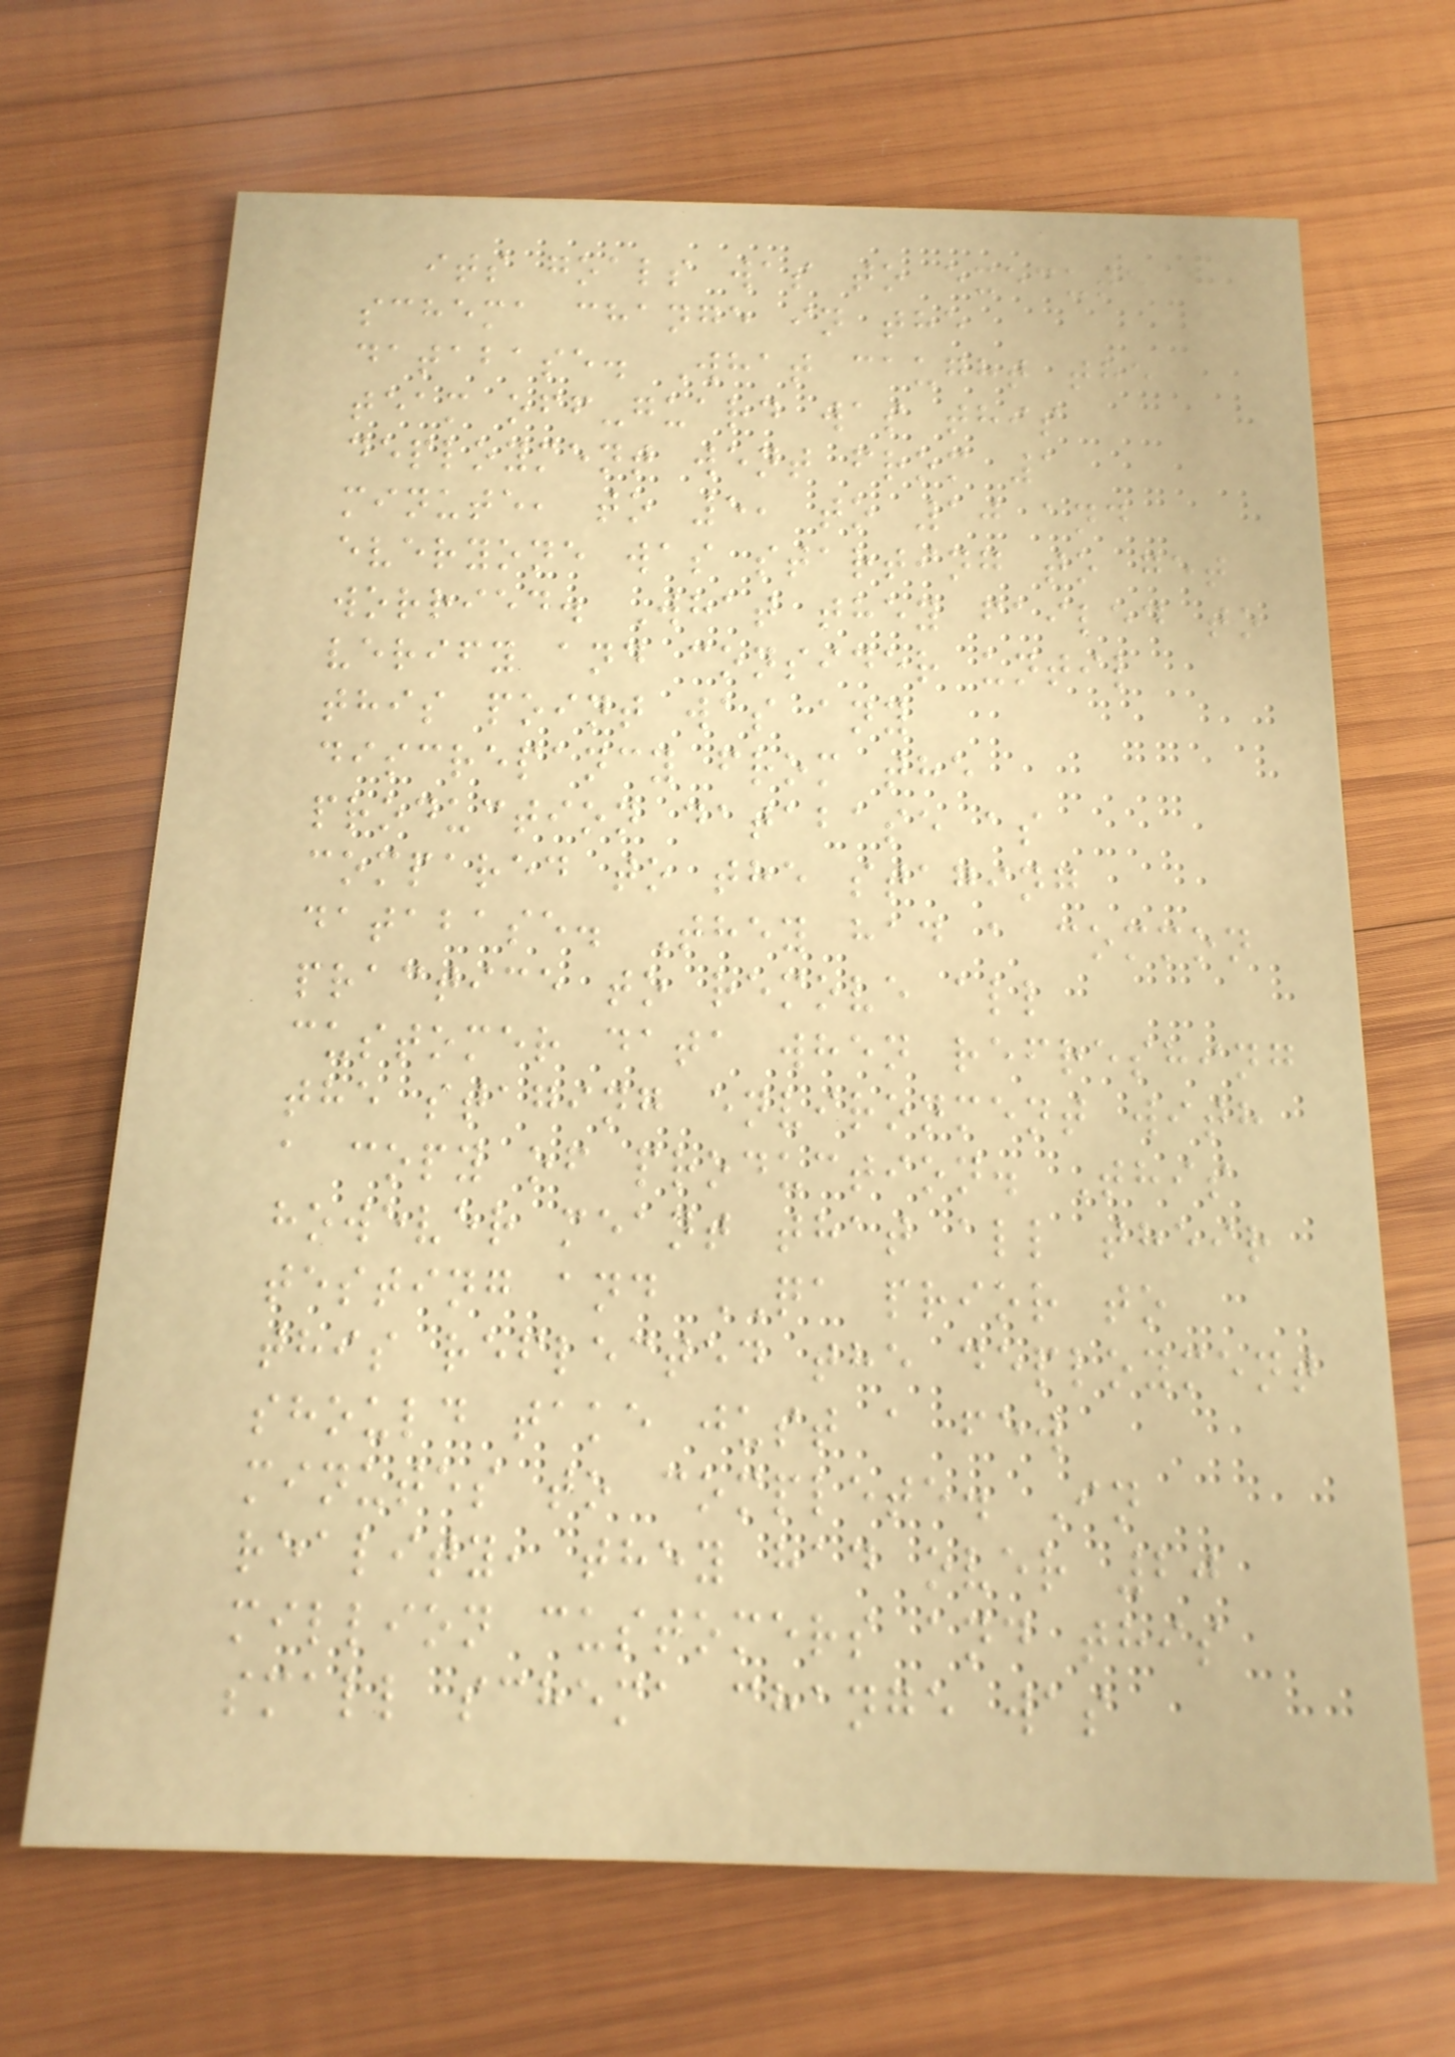its goals was to execute a
schema change in the
database. What caught the
team off-guard was this
deployment went from 1
minute, to 5, to 10 and
everyone was starting to get
worried. What they failed to
verify and consider until
this point was any
discrepancy from the
production database as
compared to the staging
database. They had a common
practice to remove all
customer data when refreshing
the staging environment with
a copy of production. This
however meant that all their
testing and QA prior to
this reflected the deployment
should take just a few
minutes to complete. In
reality, they had over 20
million customers and this
small schema change was
